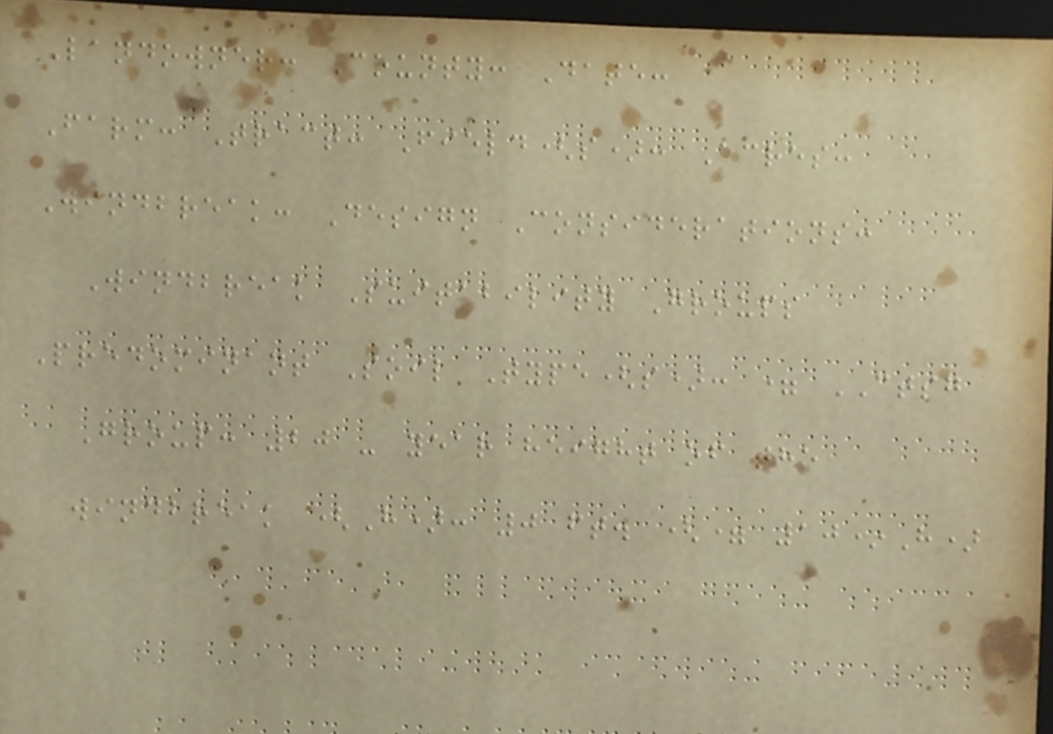Landowner: County: Date:
Farm: Tract: Field(s): Acres:
Windbreak: Design Considerations:
Windbreak Suitability Groups
Predominant Soil Type(s): = CTSG
Group: 20 - year height of the
windbreak (H): 0 ft. (= 10*H)
